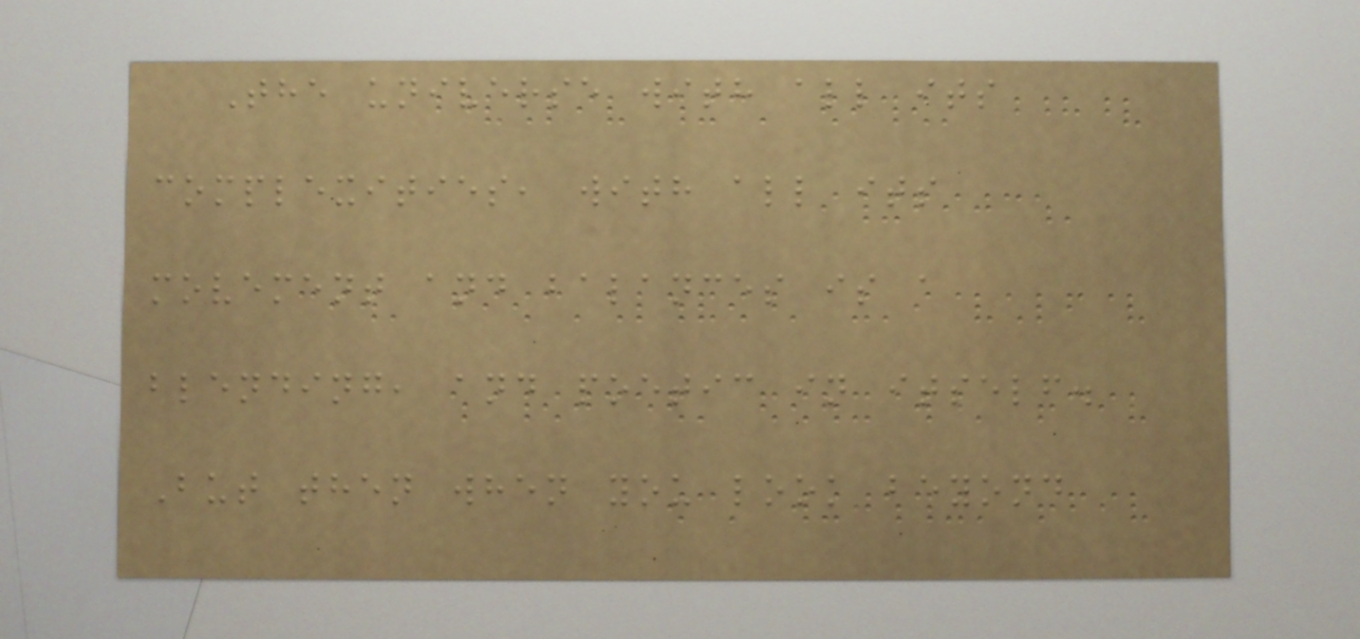The universe with all its
complexities, with all its
movement and balances is a
blending, and poetic in itself.
But then when you look beyond
